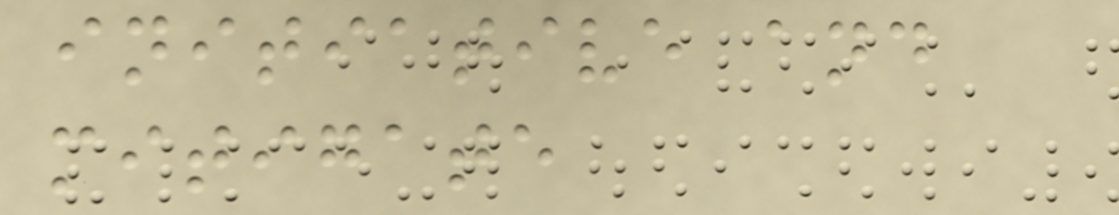initiative and
mitigate
